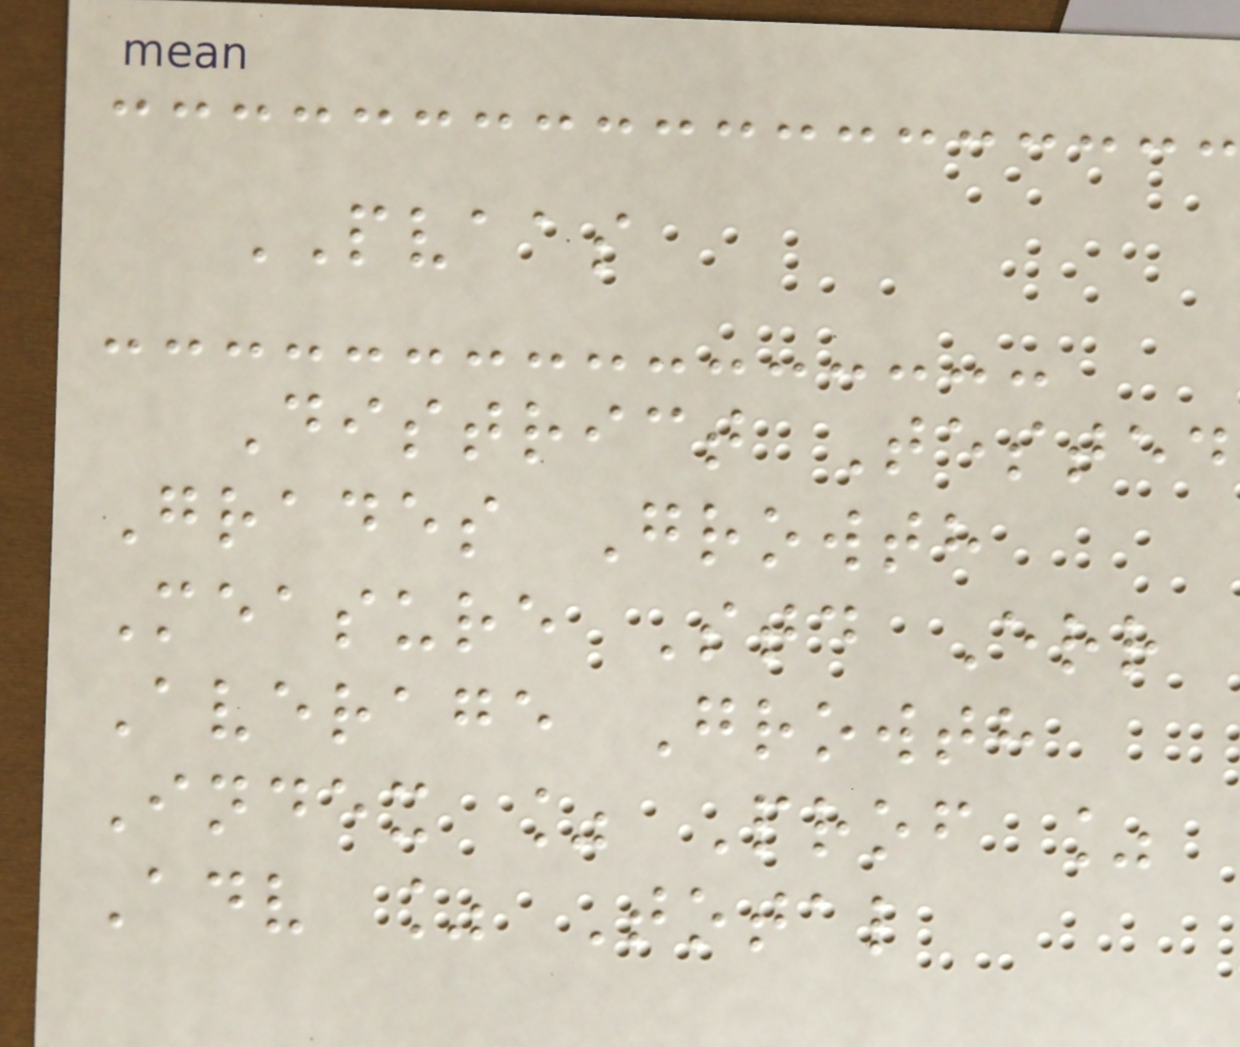PVAAS
District Tested
Grades Growth
Measure Std Err
Average Growth
Index % Prof %
Adv % Total
